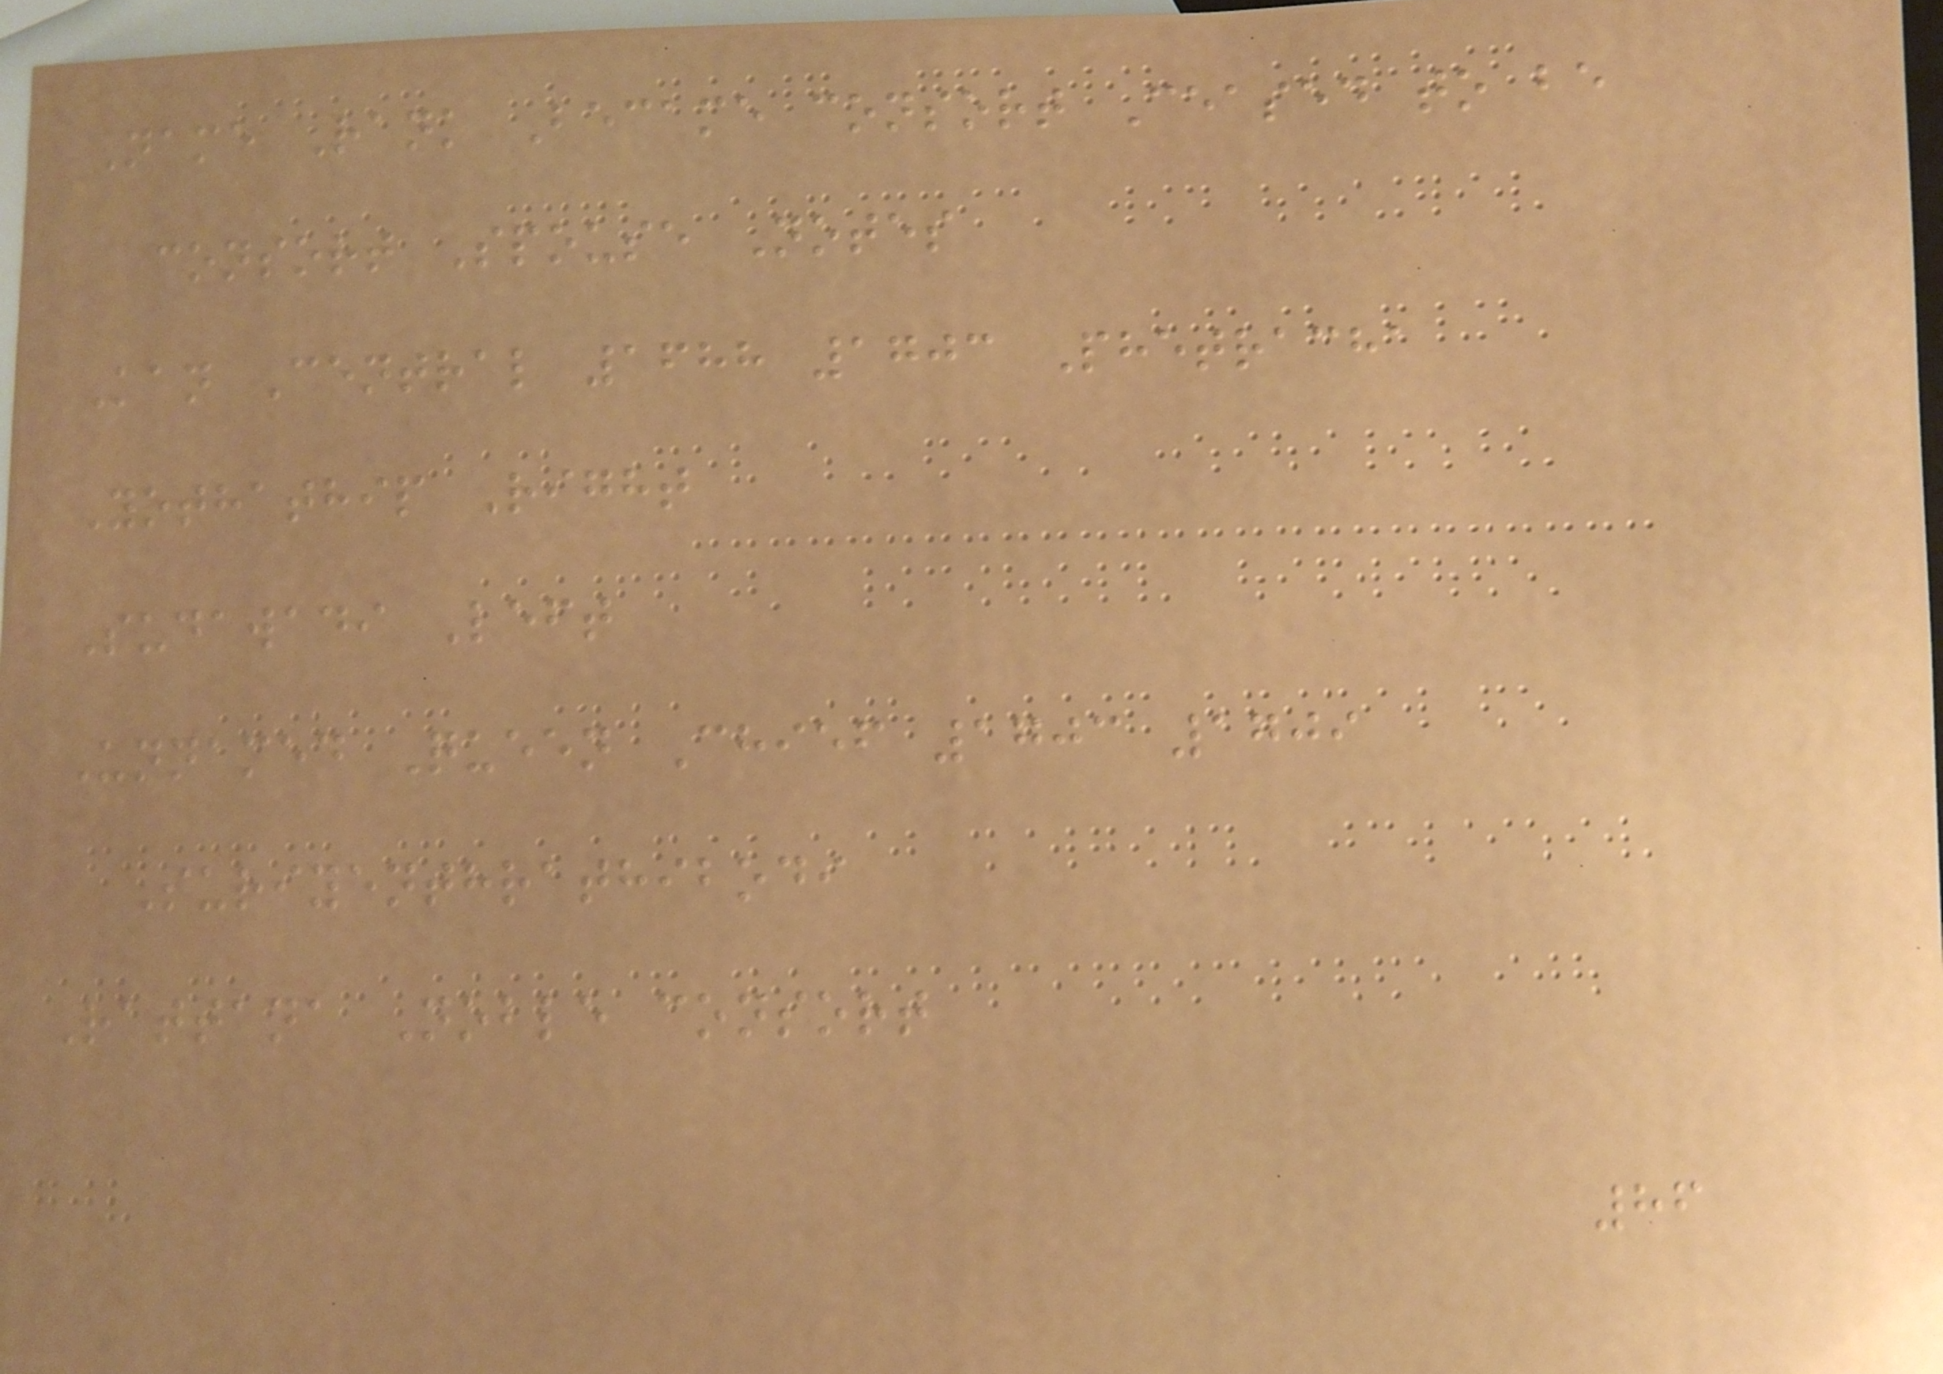Name Rank Became consort Ceased to be
consort Spouse Notes
Kan Central 1688 1703 Phetracha
Yothathip Right
Sudawadi Left
Unnamed Queen Chief 1703 1709
Suriyenthrathibodi
Rattana Noble consort
86
